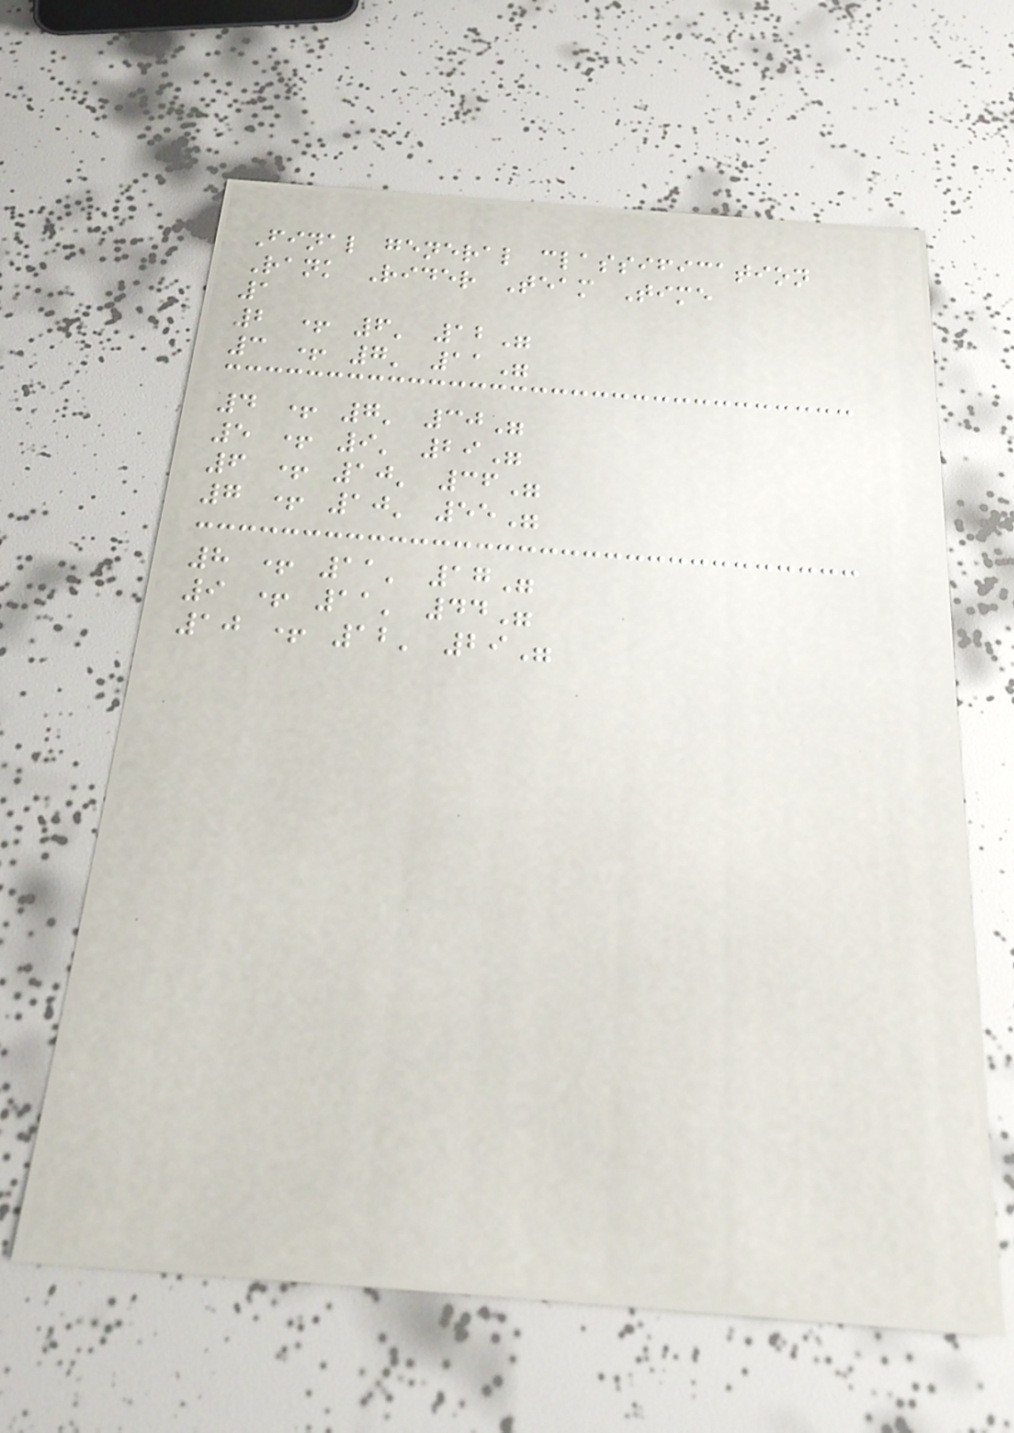Final general classification
Rank Rider Team Time
1
2 + 6' 12"
3 + 7' 11"
4 + 7' 30"
5 + 9' 29"
6 + 10' 36"
7 + 10' 55"
8 + 11' 17"
9 + 11' 44"
10 + 12' 29"
